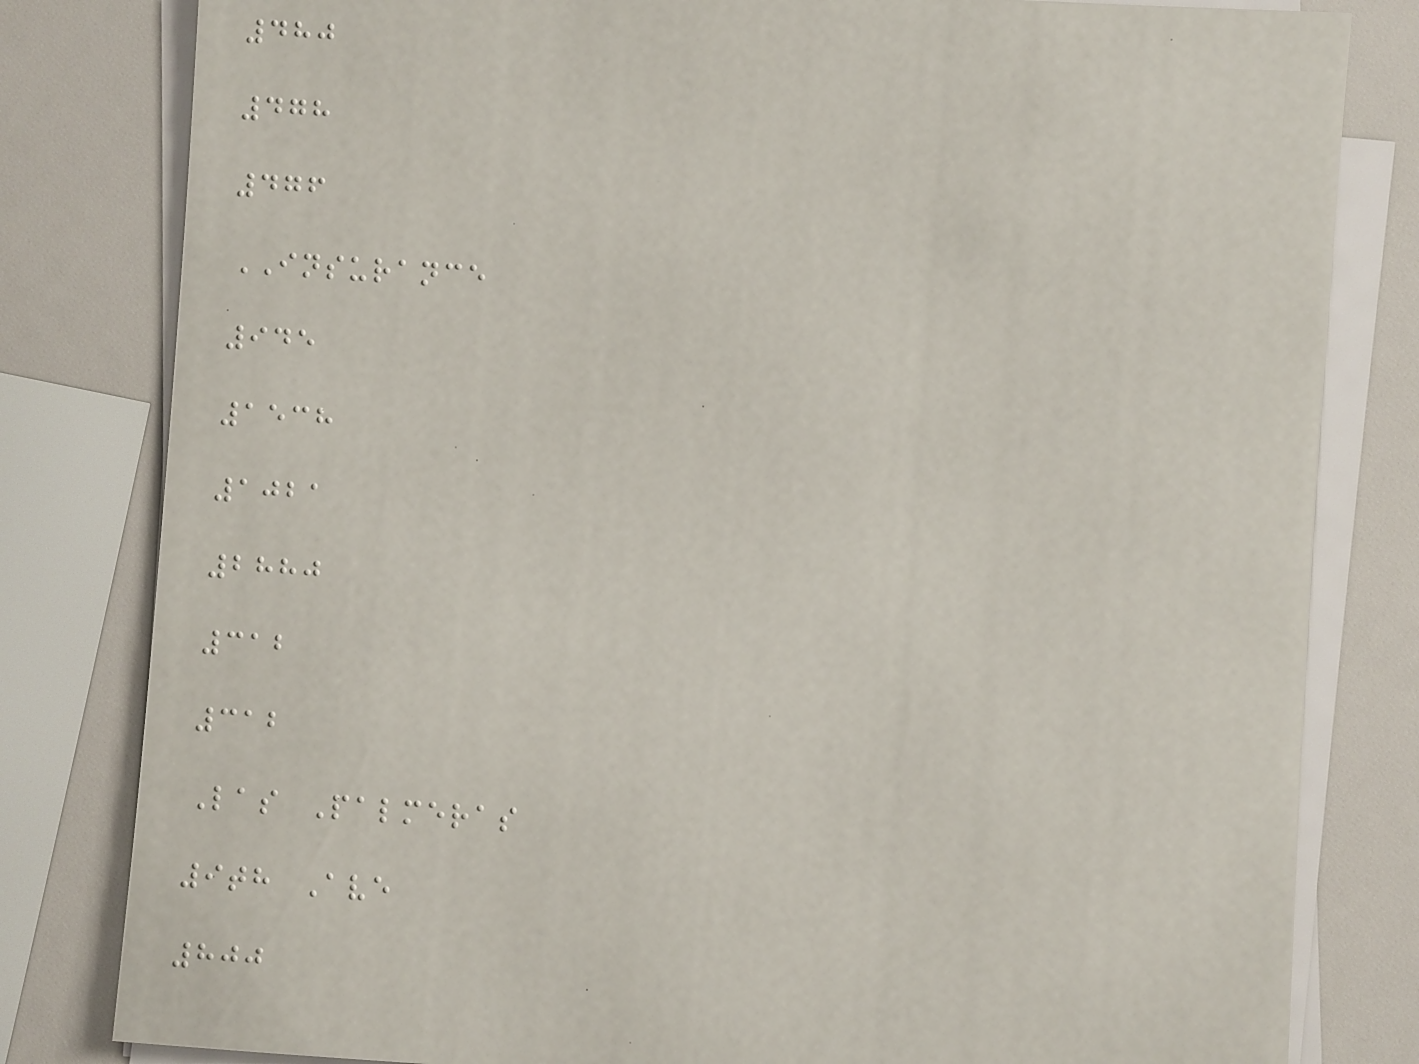480
478
476
INSURANCE
945
1538
1021
2880
312
312
Las Palmeras
9th Ave
800
